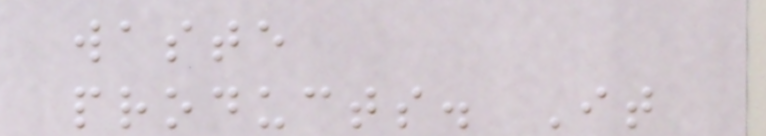waste
products. It
